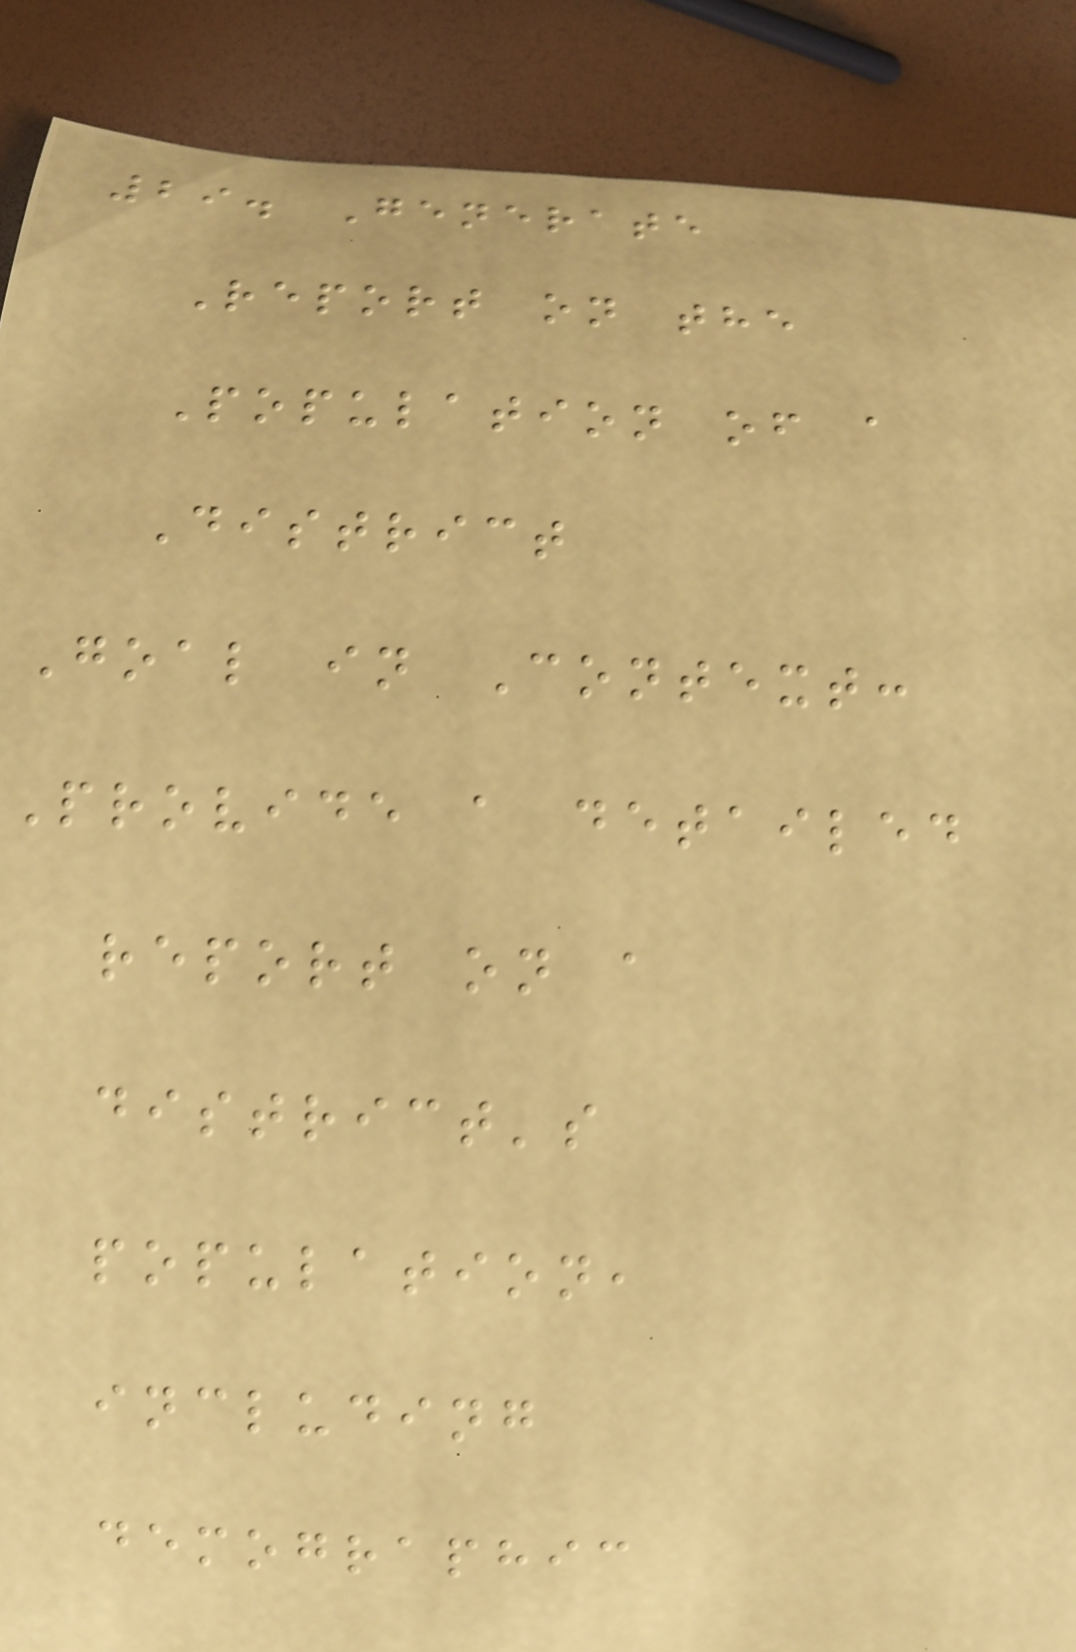29. Generate
Report on the
Population of a
District
Goal in Context:
Provide a detailed
report on a
district's
population,
including
demographic
